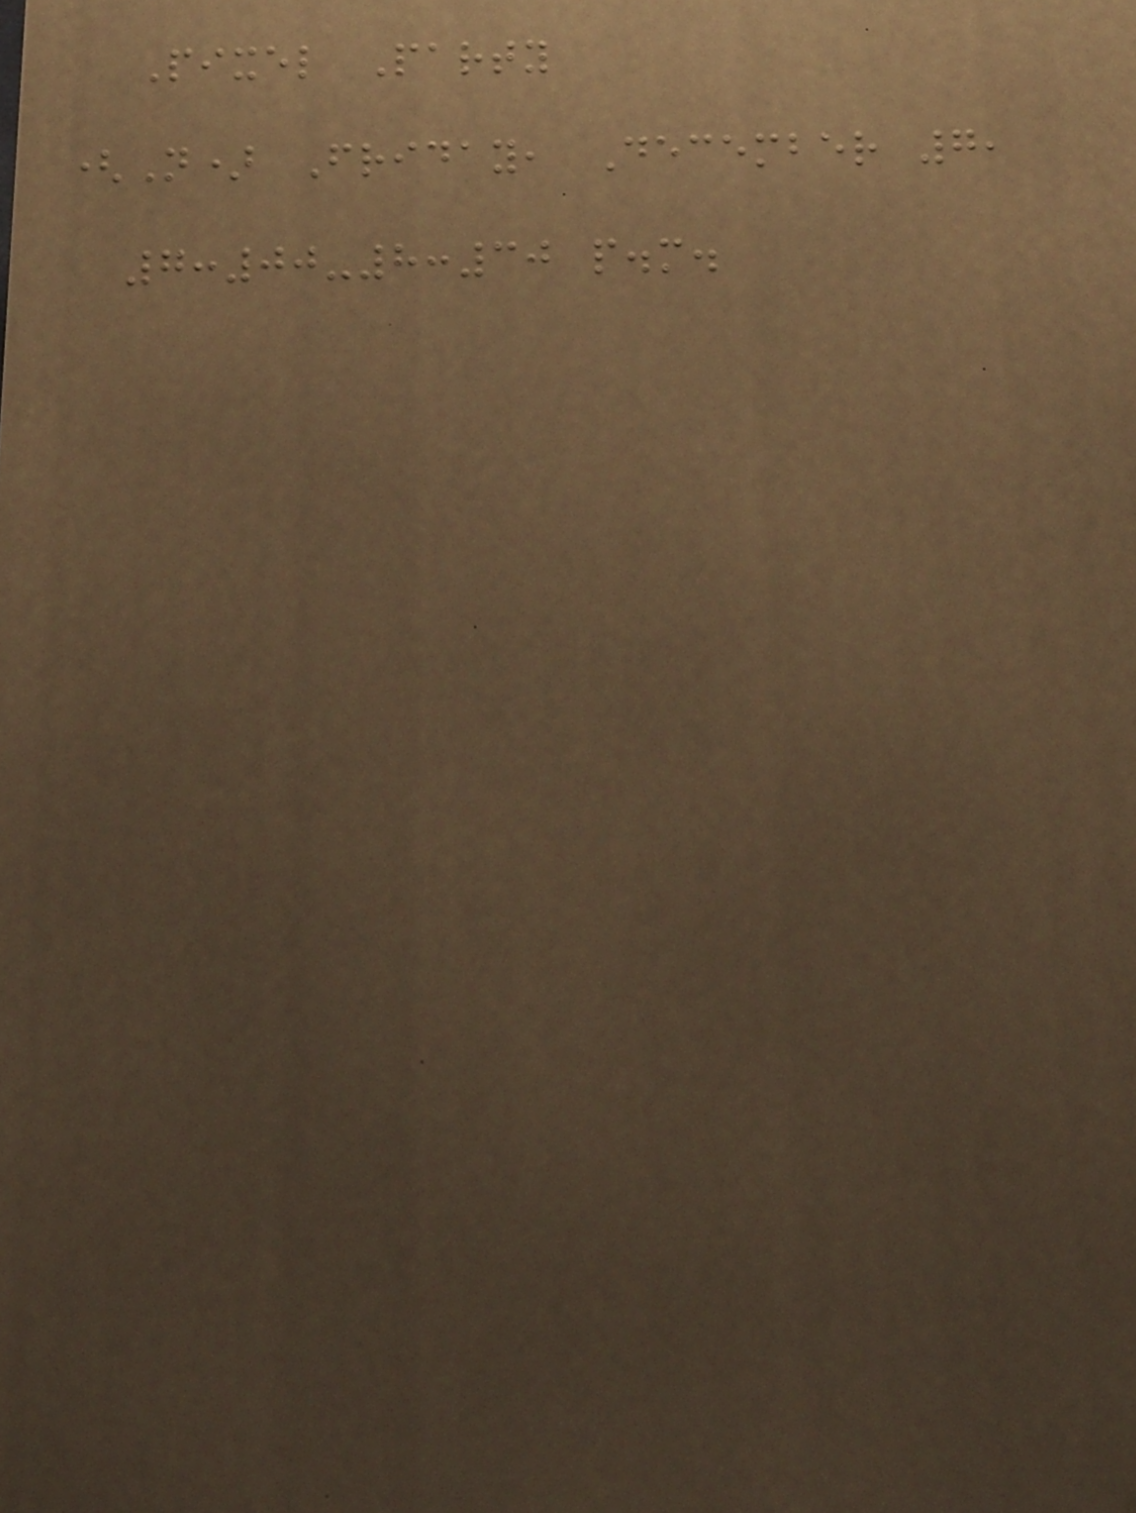Pixel Party
(N) Friday, December 7,
7:00-8:30 p.m.
